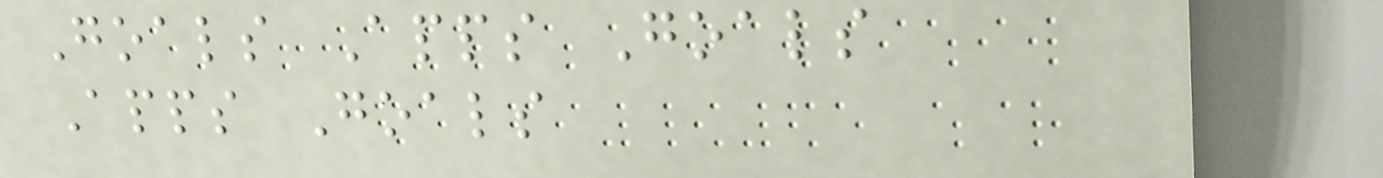Goals Apps Goals
Apps Goals
